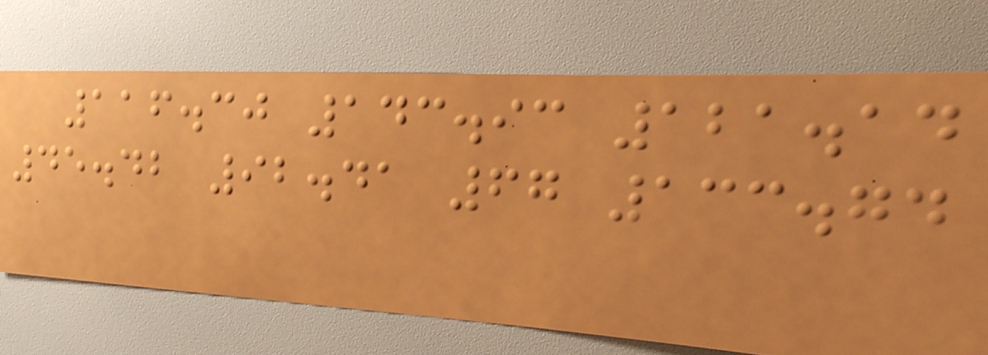116.30 143.93 121.14
45.42 92.41 67 133.74
